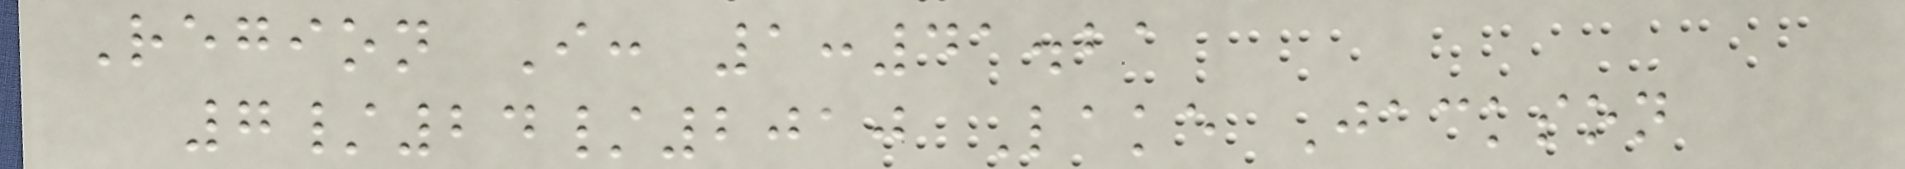Region I: 1:41.21
7/24/2010 Lake Jackson
